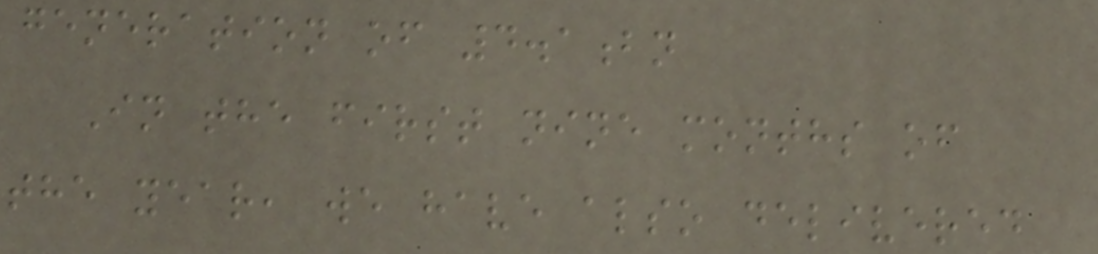generation of 4.1bn
In the first nine months of
the year, we have also delivered
